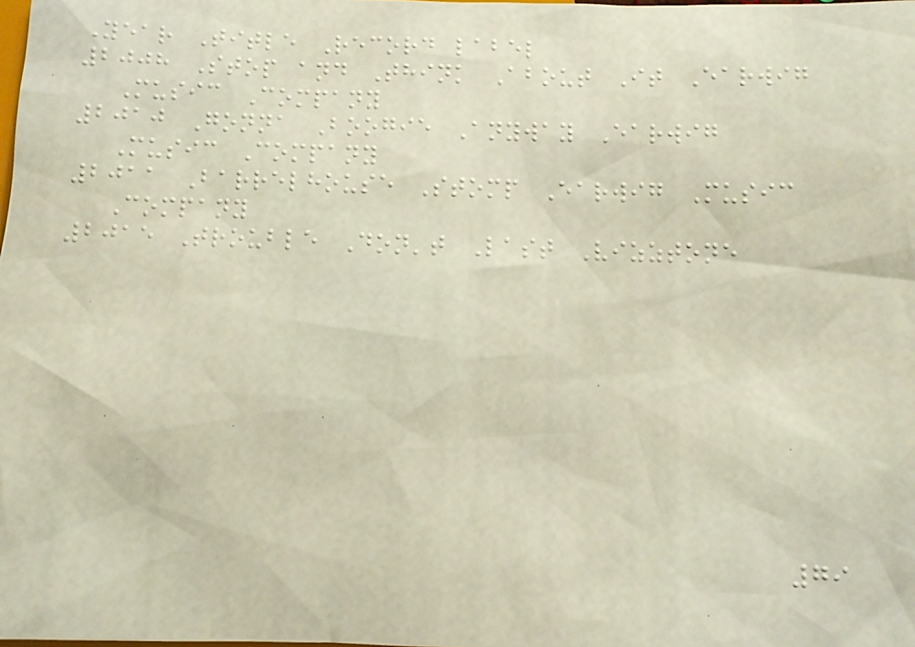Year Title Record label
2008 Stop and Think About It Earwig
Music Company
2010 Gonna Boogie Anyway Earwig
Music Company
2011 Barrelhouse Stomp Earwig Music
Company
2015 Trouble Don't Last Vizztone
79
